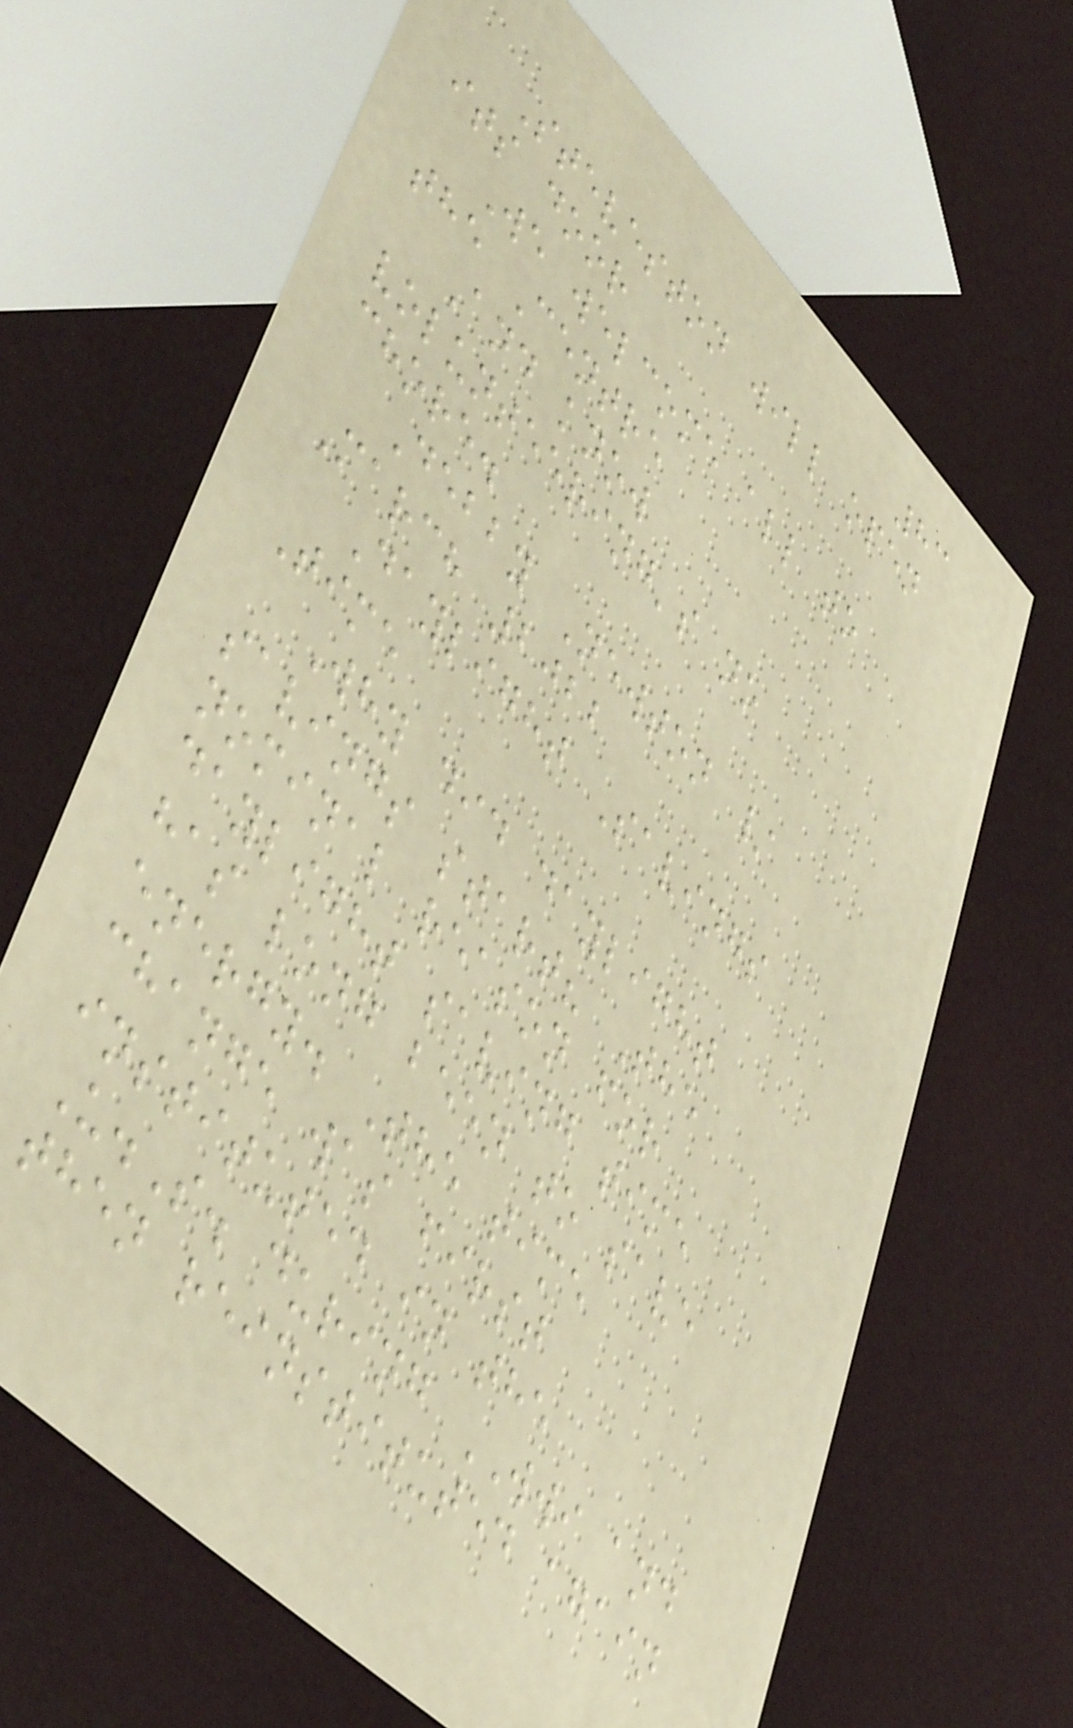83
Steveston will open
its door
We welcome all to
the Centre
And know
volunteering's no
chore.
Debby Newton /
March 2022
Daylight Savings
Time
Why did daylight
savings start? The
nominal reason for
daylight saving time
has long been to save
energy. The time
change was first
instituted in the
U.S. during WWI and
then reinstituted again
